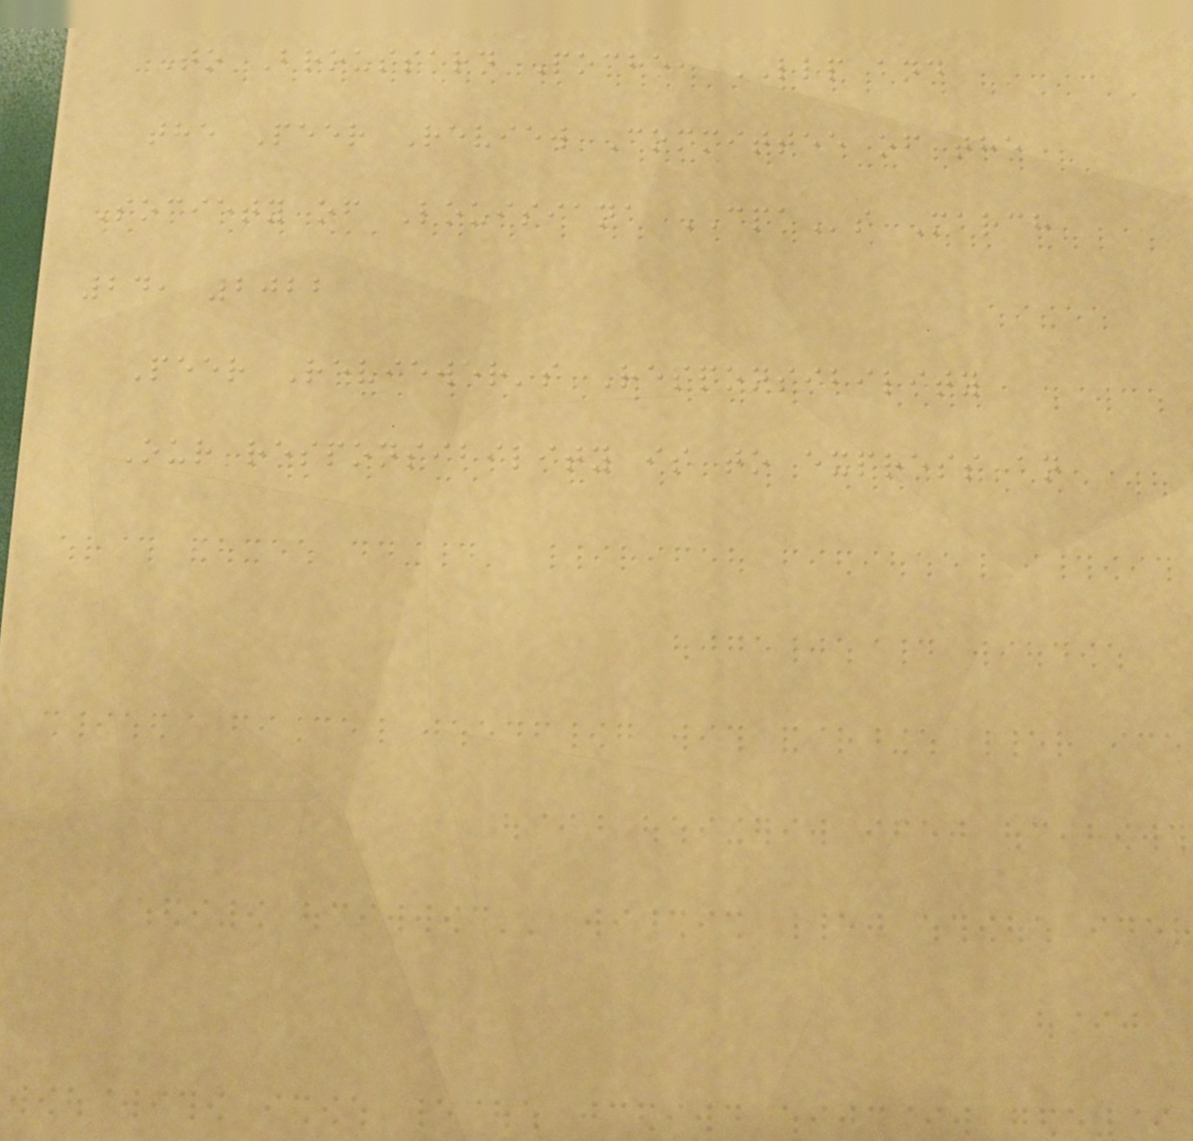To Broussard Poche, LLP and
the Peer Review Committee of the
Society of Louisiana CPAs March
24, 2022
Peer Reviewer's Responsibility
Our responsibility is to express an
